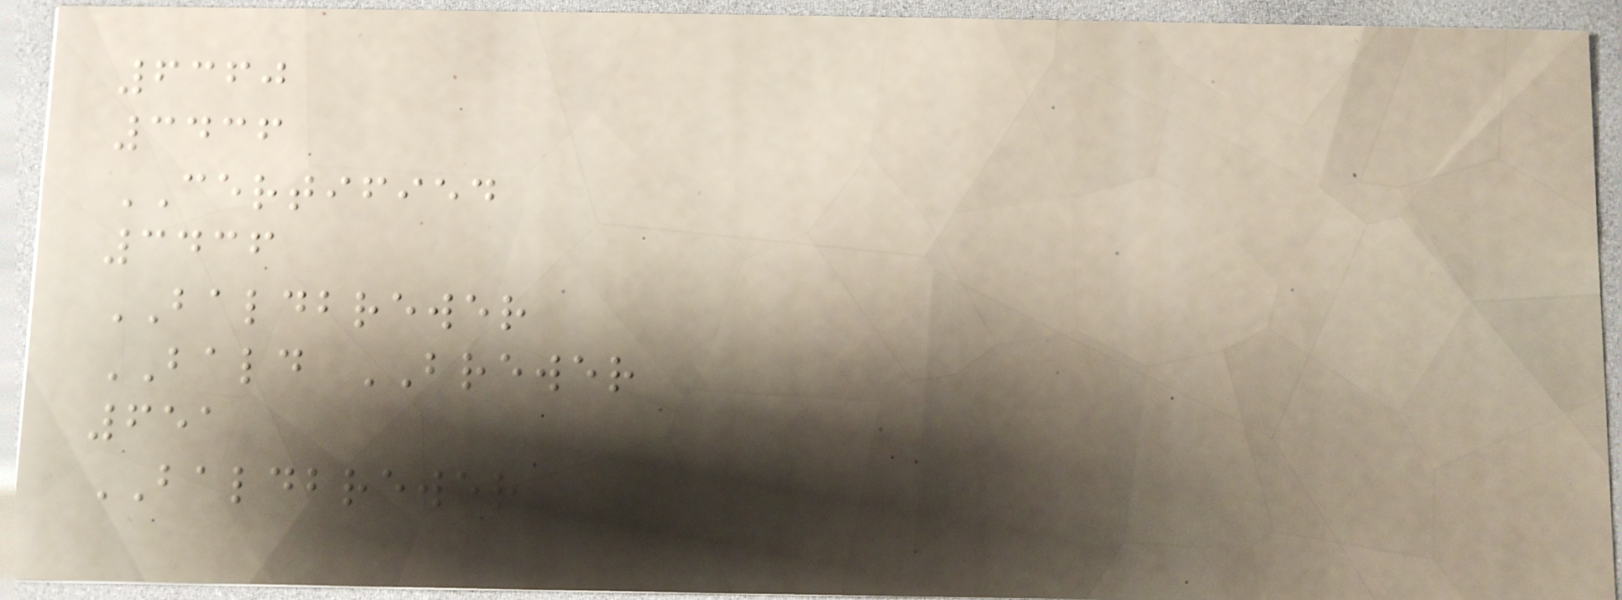6360
3436
CERTIFIED
3436
BALDBREWER
BALD BREWER
651
BALDBREWER
